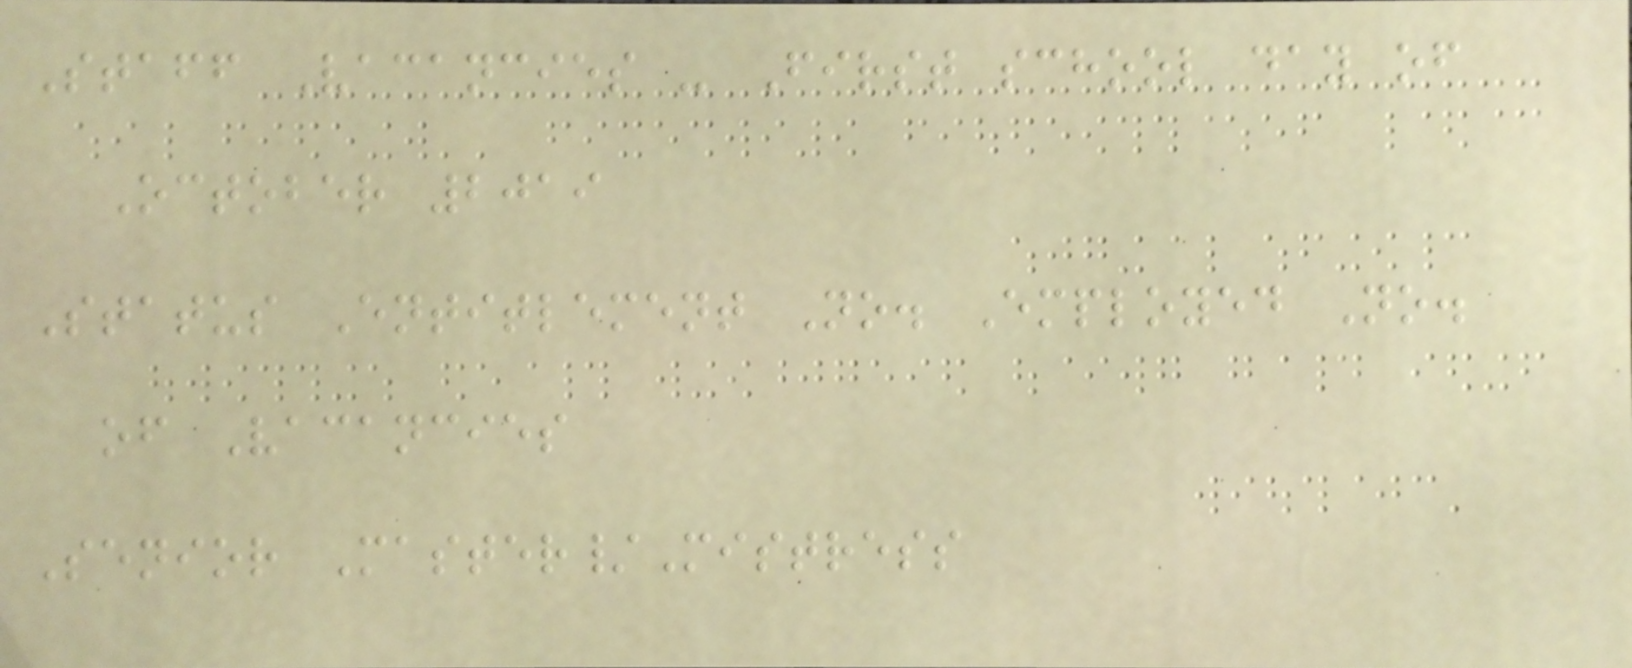Staff Vacancies - First school day of
October 2019
Status Entitlement No. Employed No.
of Vacancies
Senior Master/Mistress
